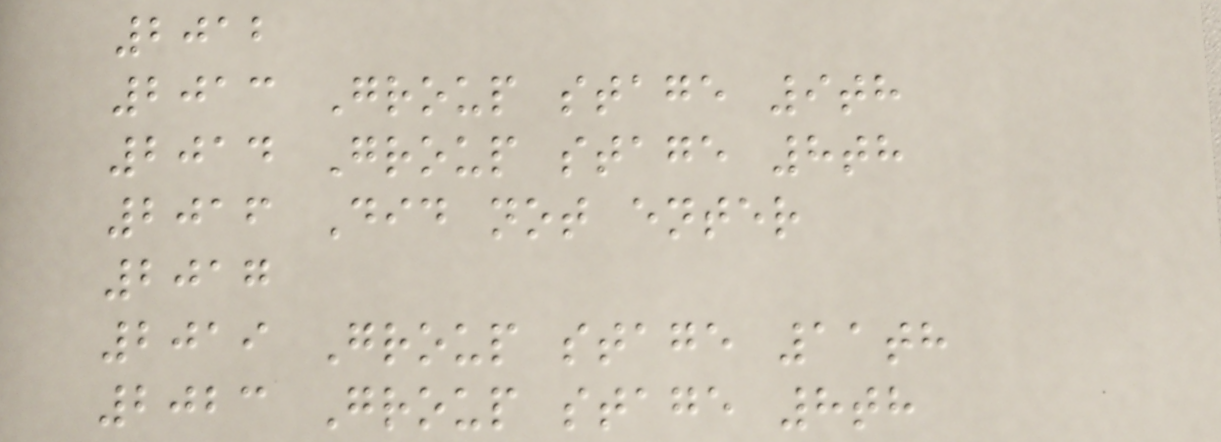2012
2013 Group stage 9th
2014 Group stage 8th
2016 Did not enter
2017
2019 Group stage 11th
2023 Group stage 8th
